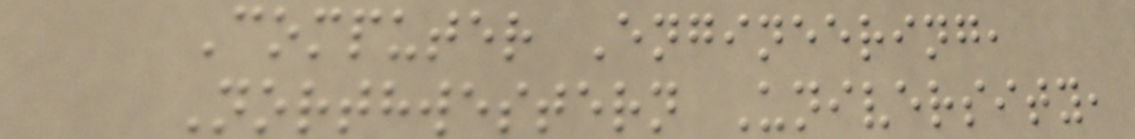Computer Engineering,
Northwestern University,
